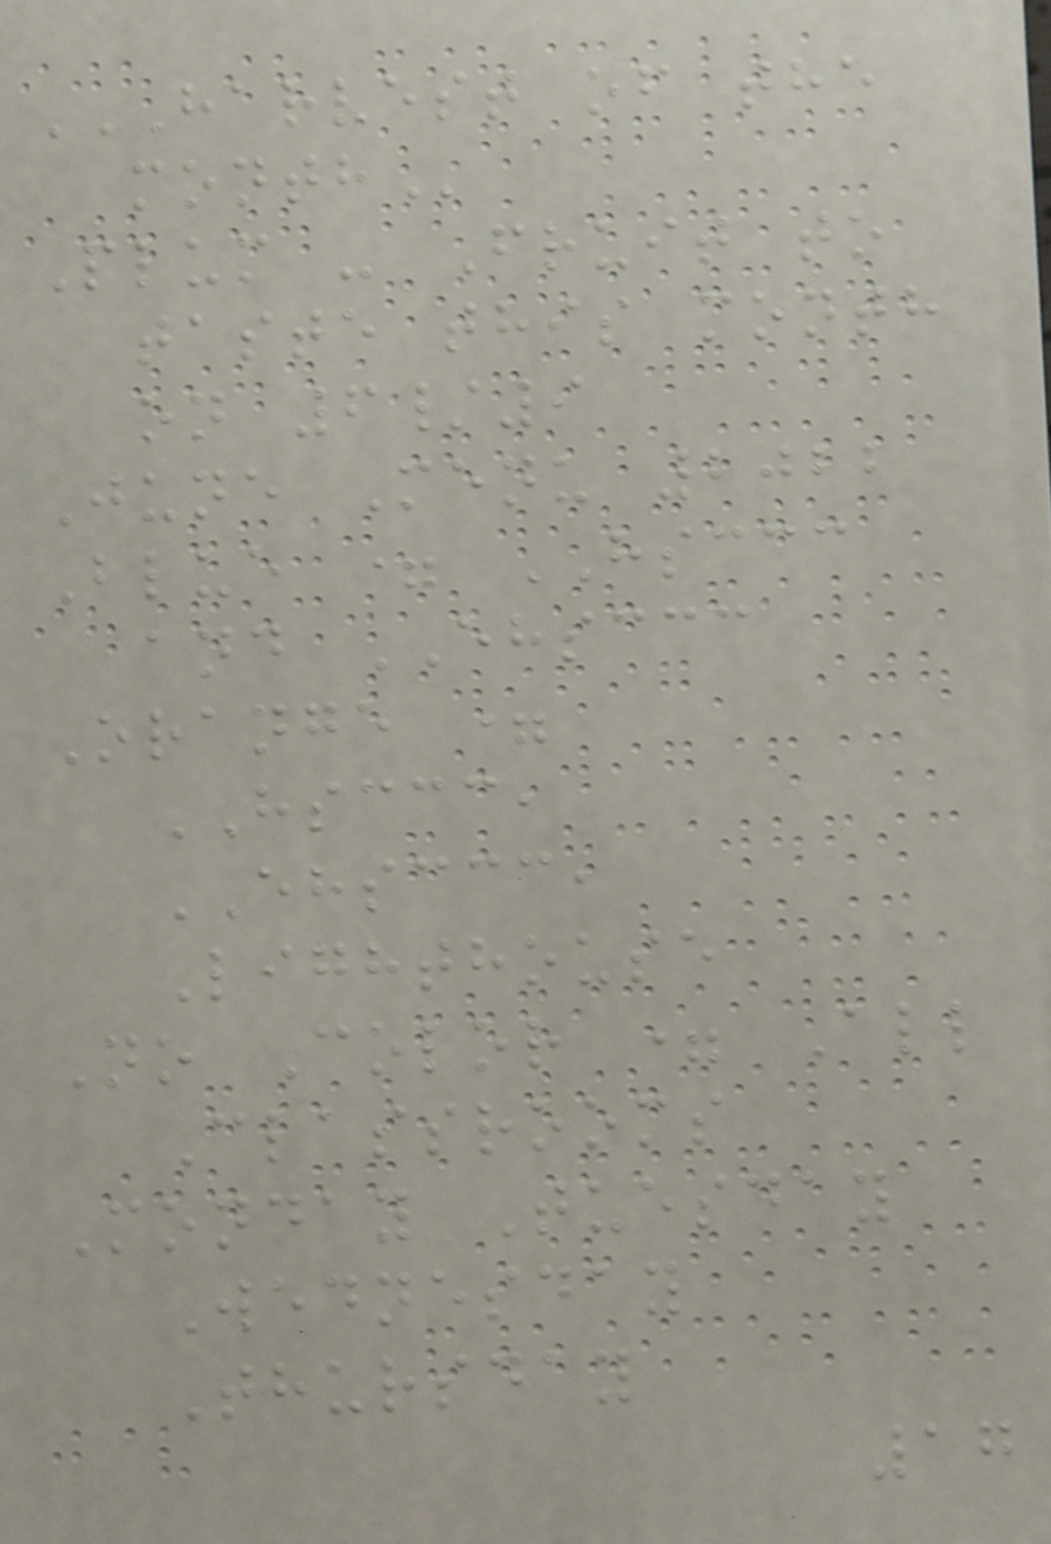HARVEST OF THE
MONTH
Plum - Fruit to
taste this month
on 6/9
June Menu 2022
Blue = HSCCC
and EHSCCC
Orange =
HSCCC,
EHSCCC,
Lighthouse
No Color = All
Classrooms
Monday Tuesday
Wednesday
Thursday
17
